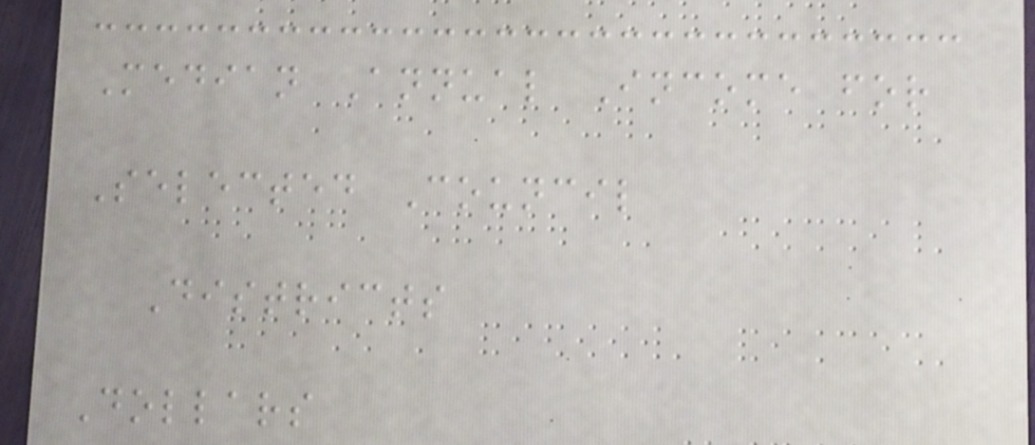Median Annual Income for
Selected Council
Districts
Dollars
